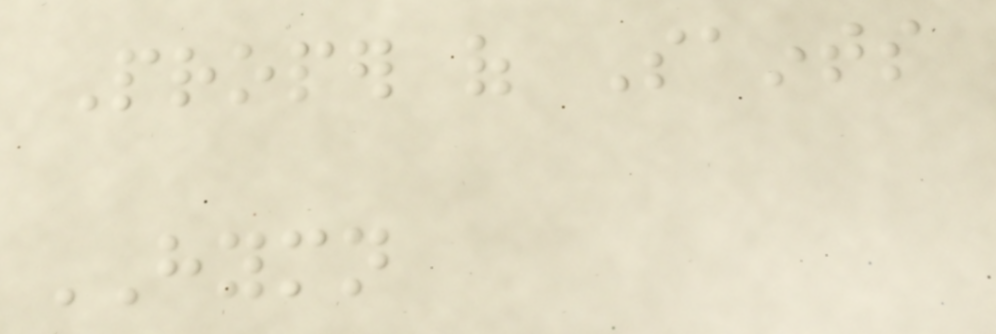Proper of Saints
HYMN
